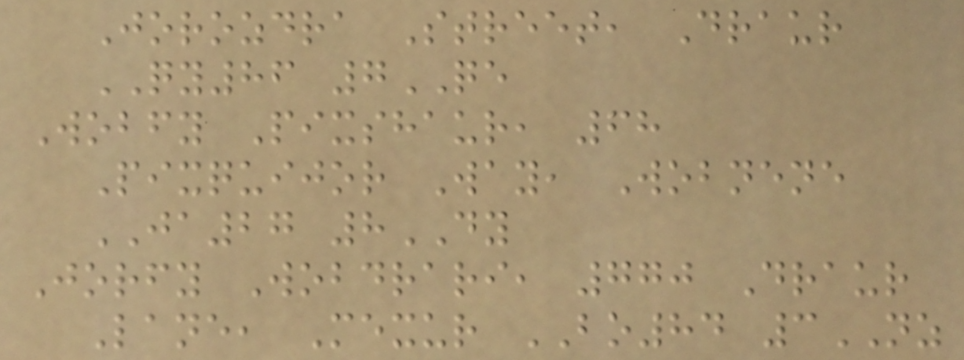Jorozdra Street, Draur
QY86 7QE
Wobfy Pixshaur, 68
Pixquijor Way, Wobnene
JA27 8DY
Jorfy Wobdrari, 770 Draur
Lane, Mexur BO84 3NZ
